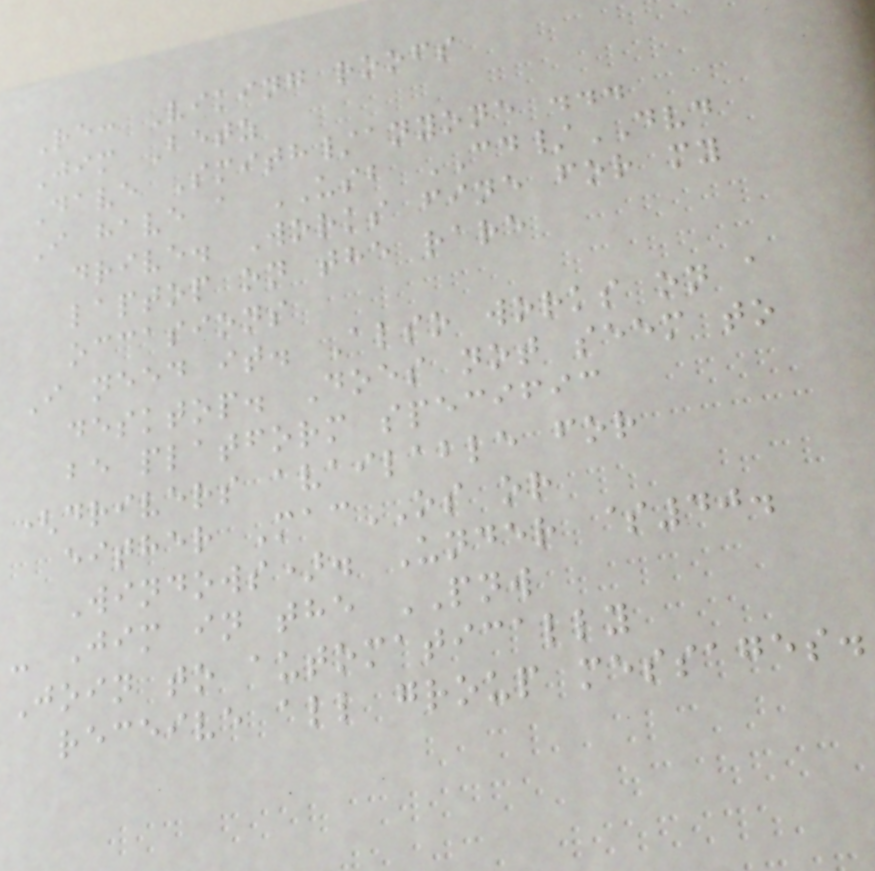Re: Viking roofs
Jim Betz
Dave Smith/anyone ...
I have a USB CD/DVD
drive. Works fine for my
laptop on the rare
occasions
I need it. Also works on a
desktop. Does not seem to
be platform specific
(drivers available for
either MacOS or
Windows). Under $40.
- Jim in the PNW
Join to automatically
receive all group messages.
